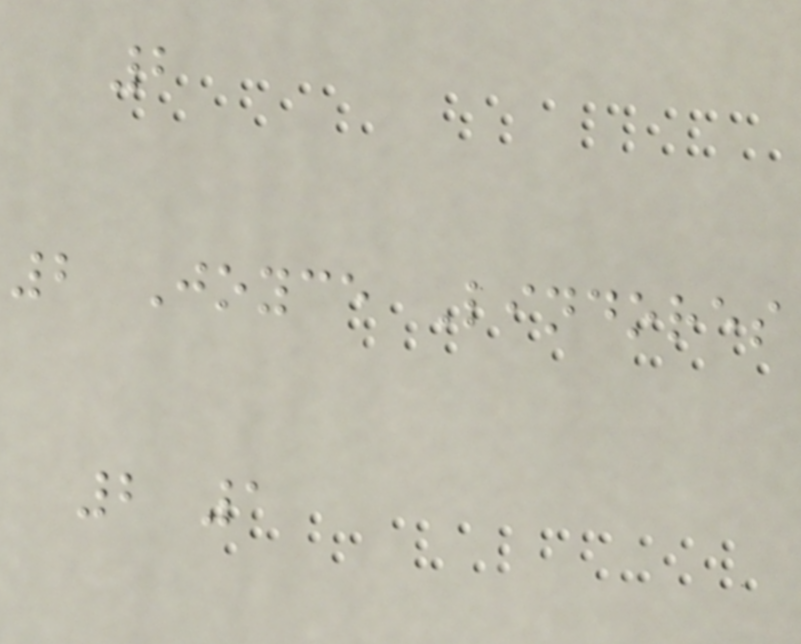2
2 Joyce Lindores
2 1
